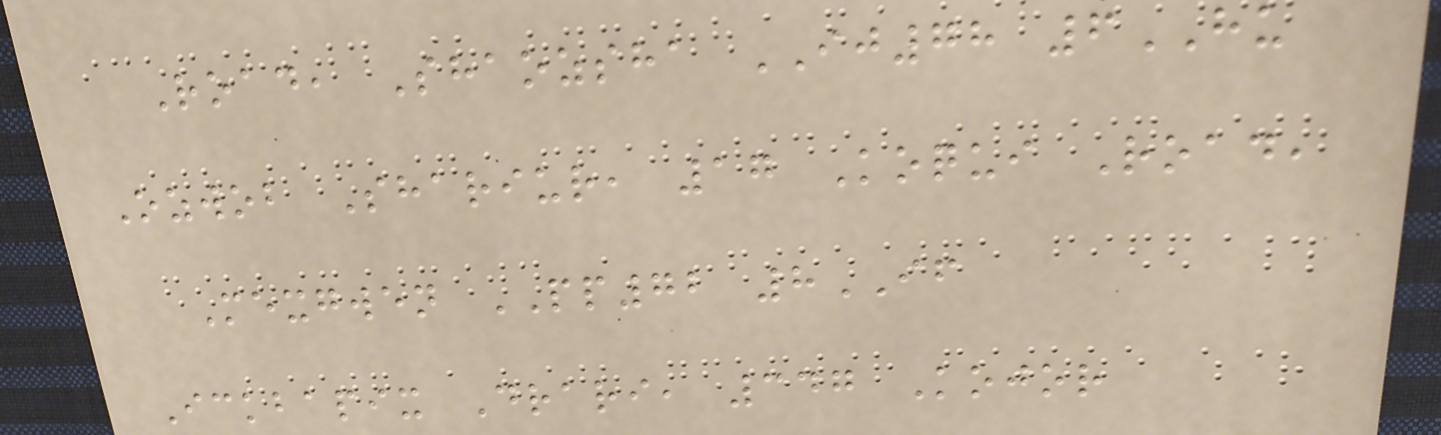Road, Shaozsha IJ78 6HU
Ozwob Shariur, 17 Koqui Road,
Mexgwen PP72 8IF
Ickbapix Drari, 347 Kojor
